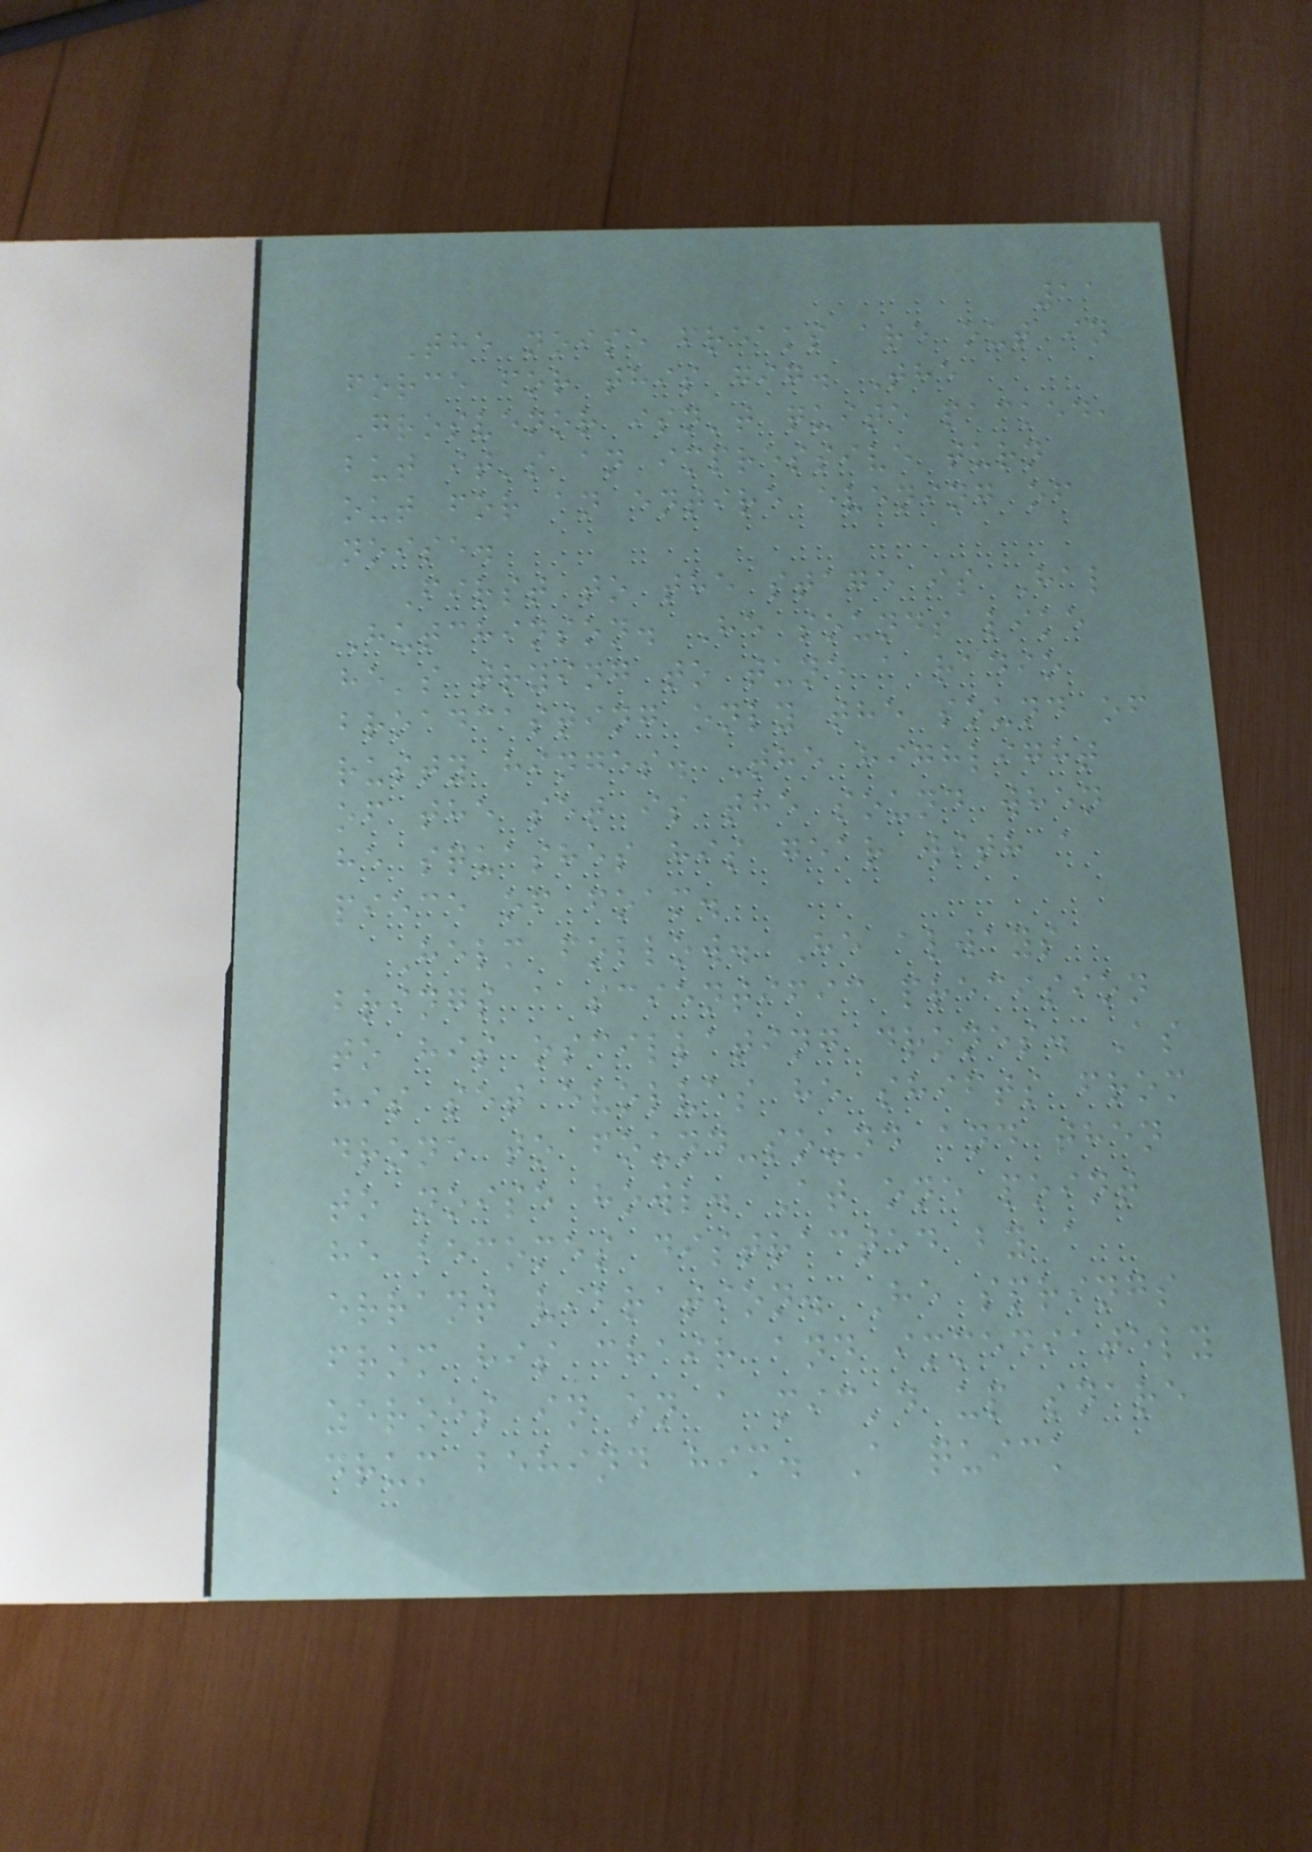11
The noise freaks are out in
force for this gig. The
Grosvenor isn't quite packed,
but it's an impressive turn
out for an entire evening of
noise.
First to the stage is Hal
Hutchinson. He sounds like
he's trying to tune a radio
broadcasting only the sound of
rusty hinges. The highlight
of the set is the sound when
he squashes his gear with a
piece of foam.
Helm follow. He always
brings a scientific precision
to his oscillating drones. As
his set evolves he shifts from
drone to found-sound and then
to noise howl. At one point
he becomes distracted by a
errant vibration. He springs
from his chair and immediately
zeroes in on a mic'd up snare
drum behind him. A quick
